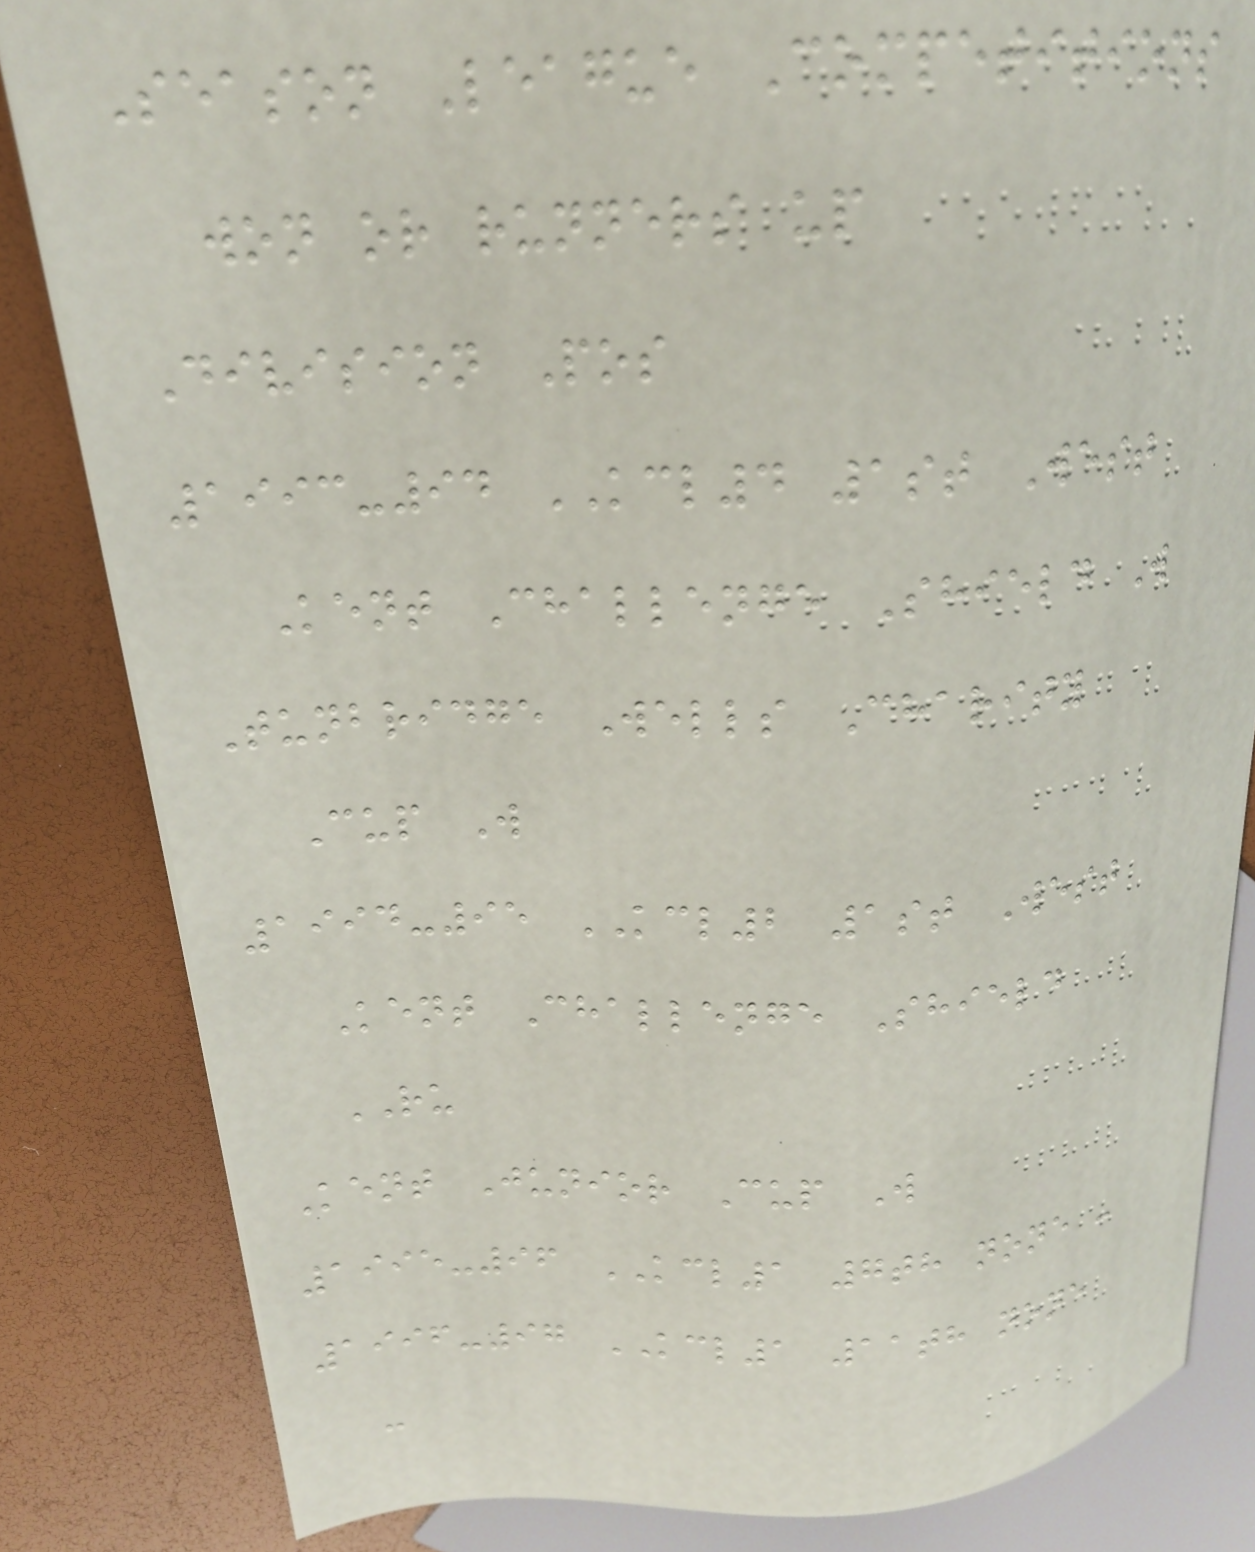Season League Competitions
won or runners up
Division Pos
1993-94 KCL4 1st West
Kent Challenge Shield W
Tunbridge Wells Charity
Cup W
1994-95 KCL2 1st West
Kent Challenge Shield
RU
Kent Junior Cup W
1995-96 KCL1 7th none -
1996-97 KCL1 11th none
-
